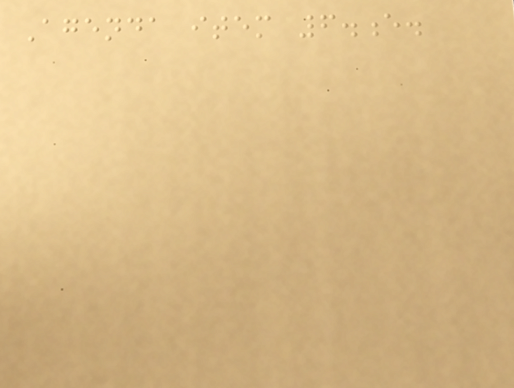Agenda item 6.e.
